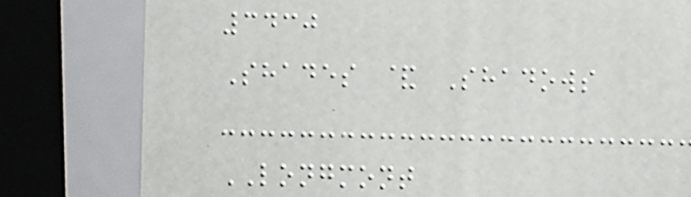3430
Shades & Shadows
LONGMONT
